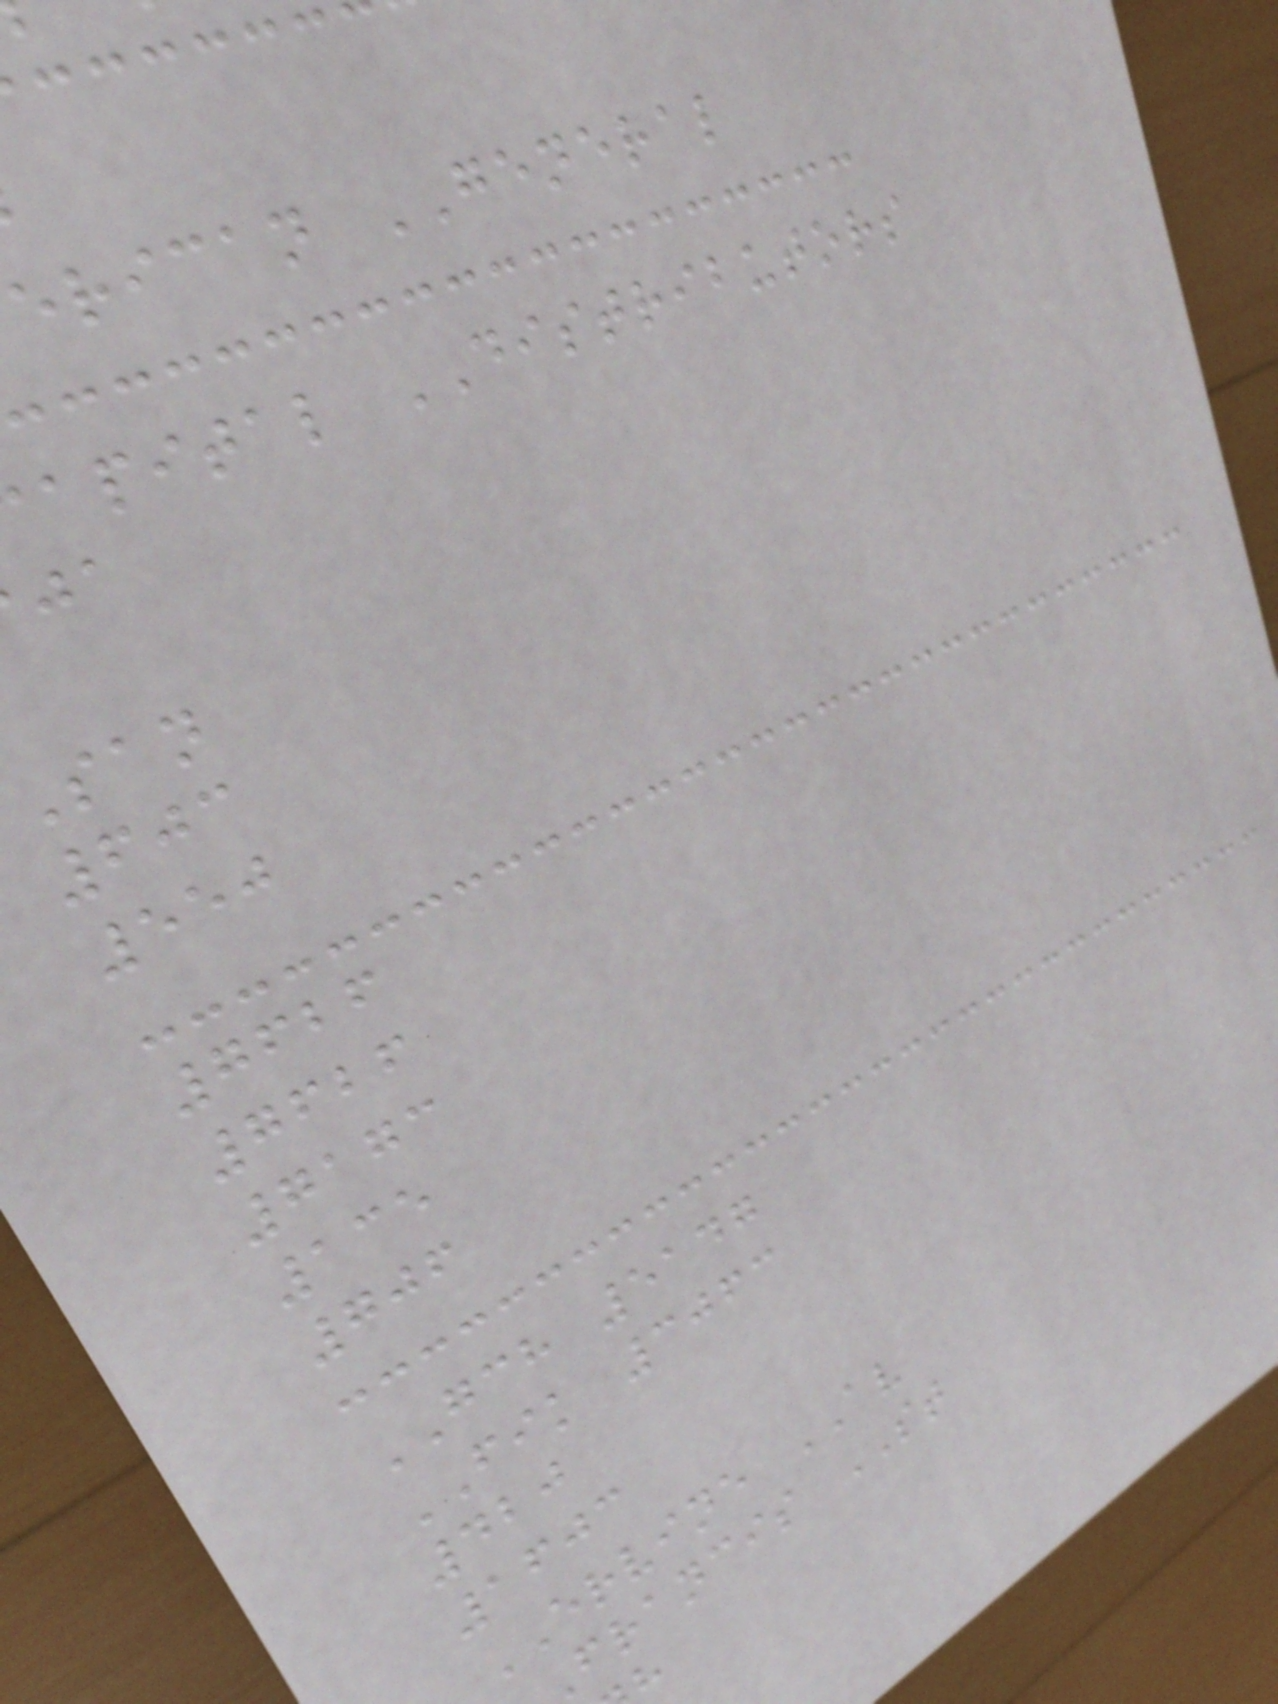erican GENERAL
apital DISTRIBUTORS
San
603
550
7626
7626
7173
135
706
GCH 5147
FIK 3063
420
1603
ERVINE AV
francis ST
